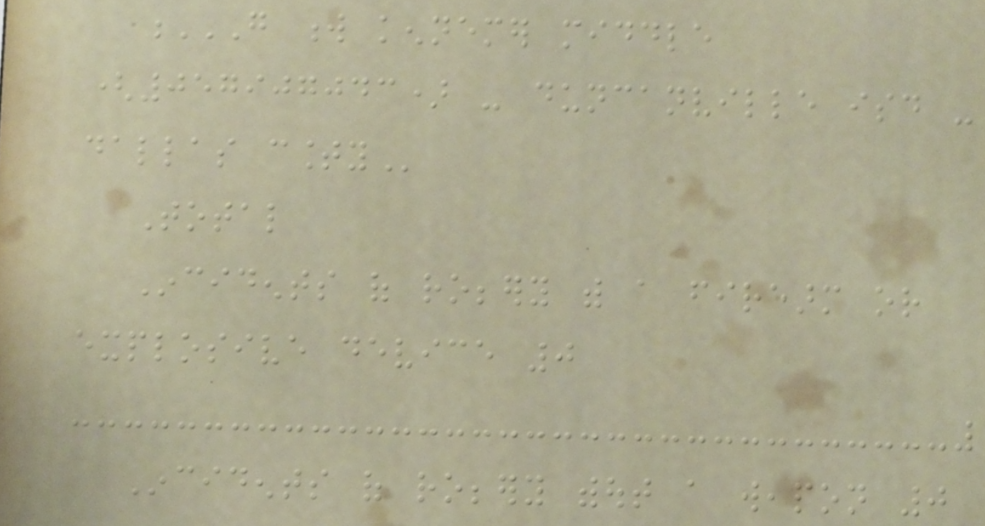G W KENNEMER MIDDLE
(057907043) - DUNCANVILLE ISD -
DALLAS COUNTY
Total
Incidents of robbery with a firearm or
explosive device 0
Incidents of robbery without a weapon 0
